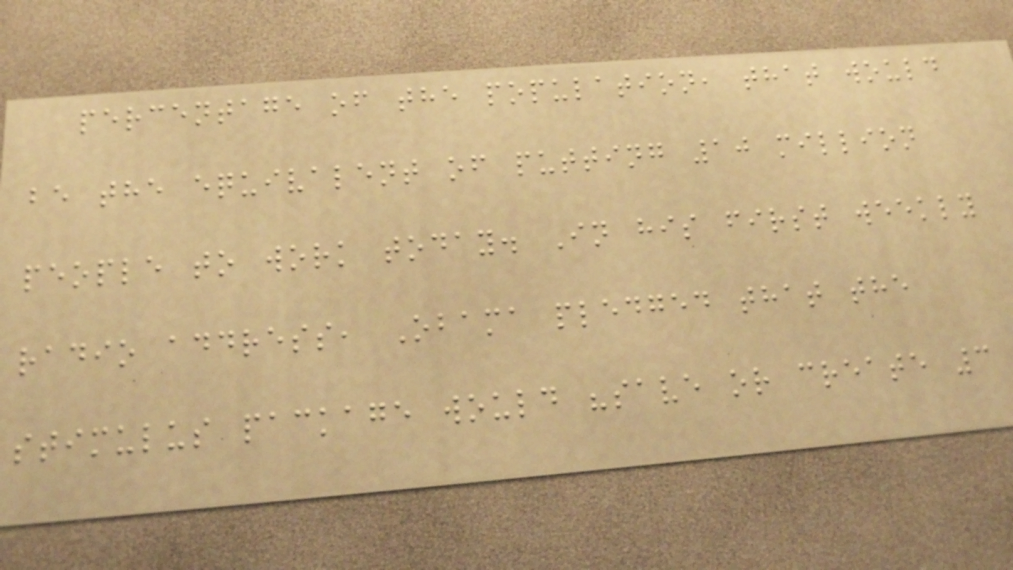percentage of the population, that would
be the equivalent of putting 10 million
people to work today. In his first weekly
radio address, Obama pledged that the
stimulus package would "save or create 3
